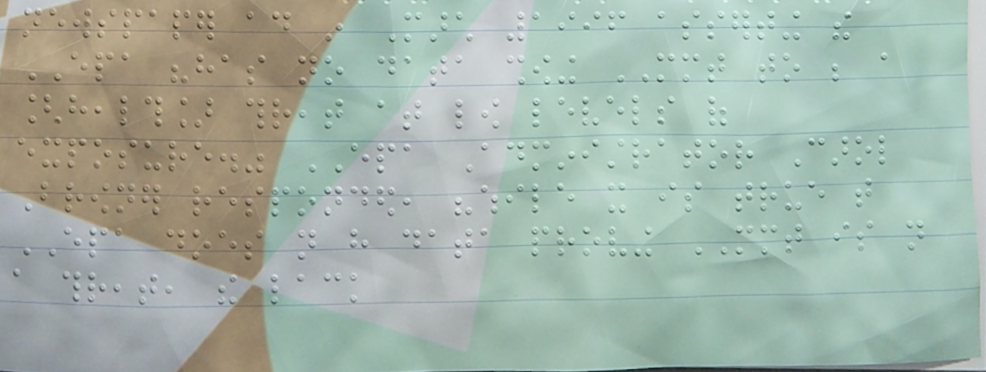newspaper ad in March 1996 asserting the
EPA "has no data showing MMT to be a
[health] threat at low levels of
exposure." EPA Administrator Carol
Browner responded, "while it is true that
EPA does not have data proving MMT is not
a threat, the lack
